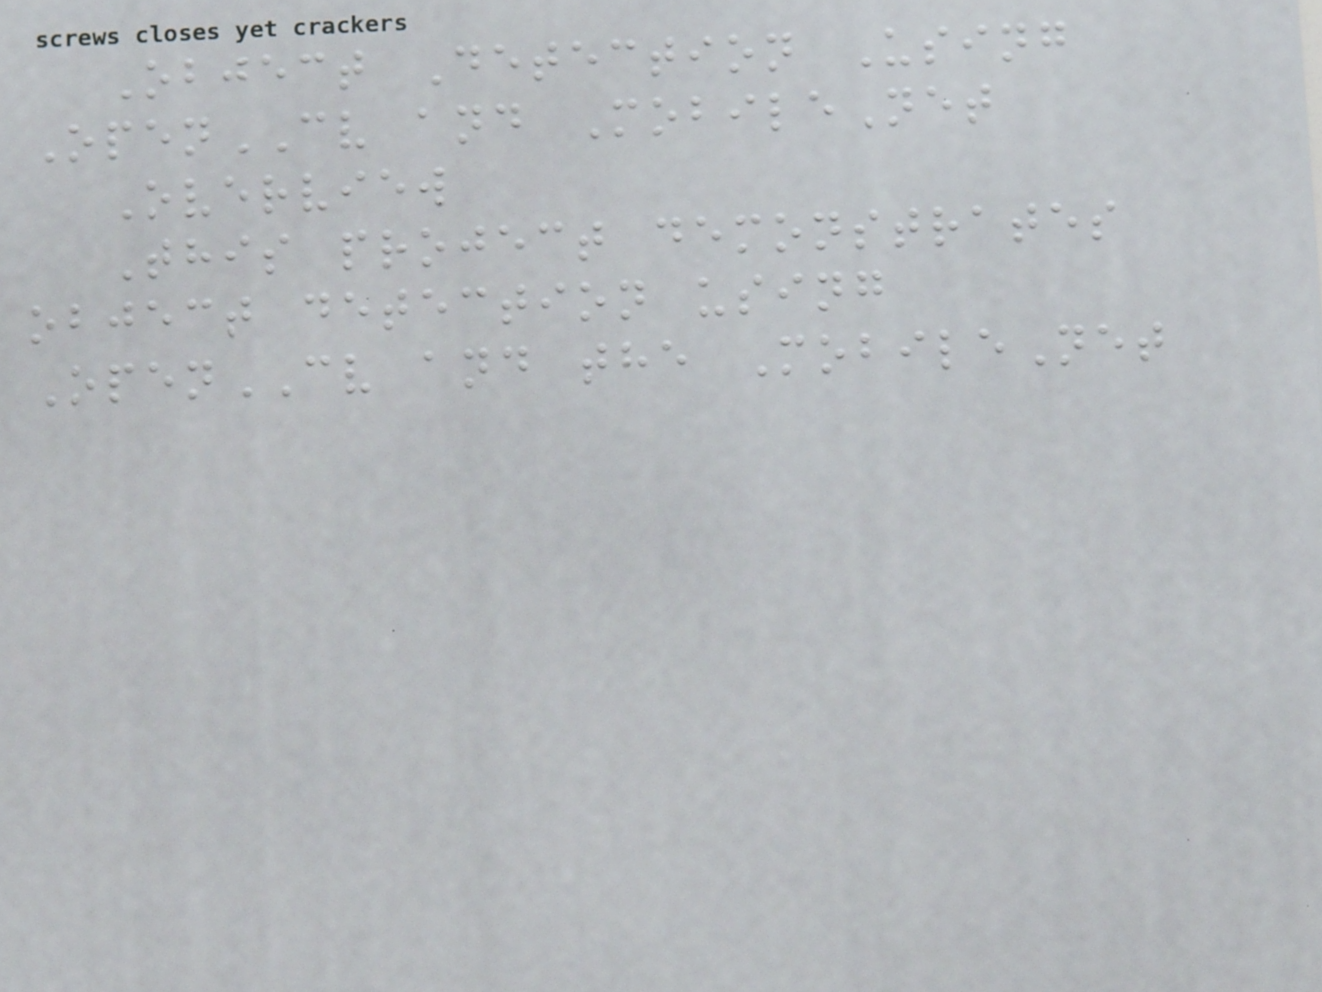Object Detection Using
OpenCV and MobileNet
Overview
This project demonstrates
object detection using
OpenCV and the MobileNet
